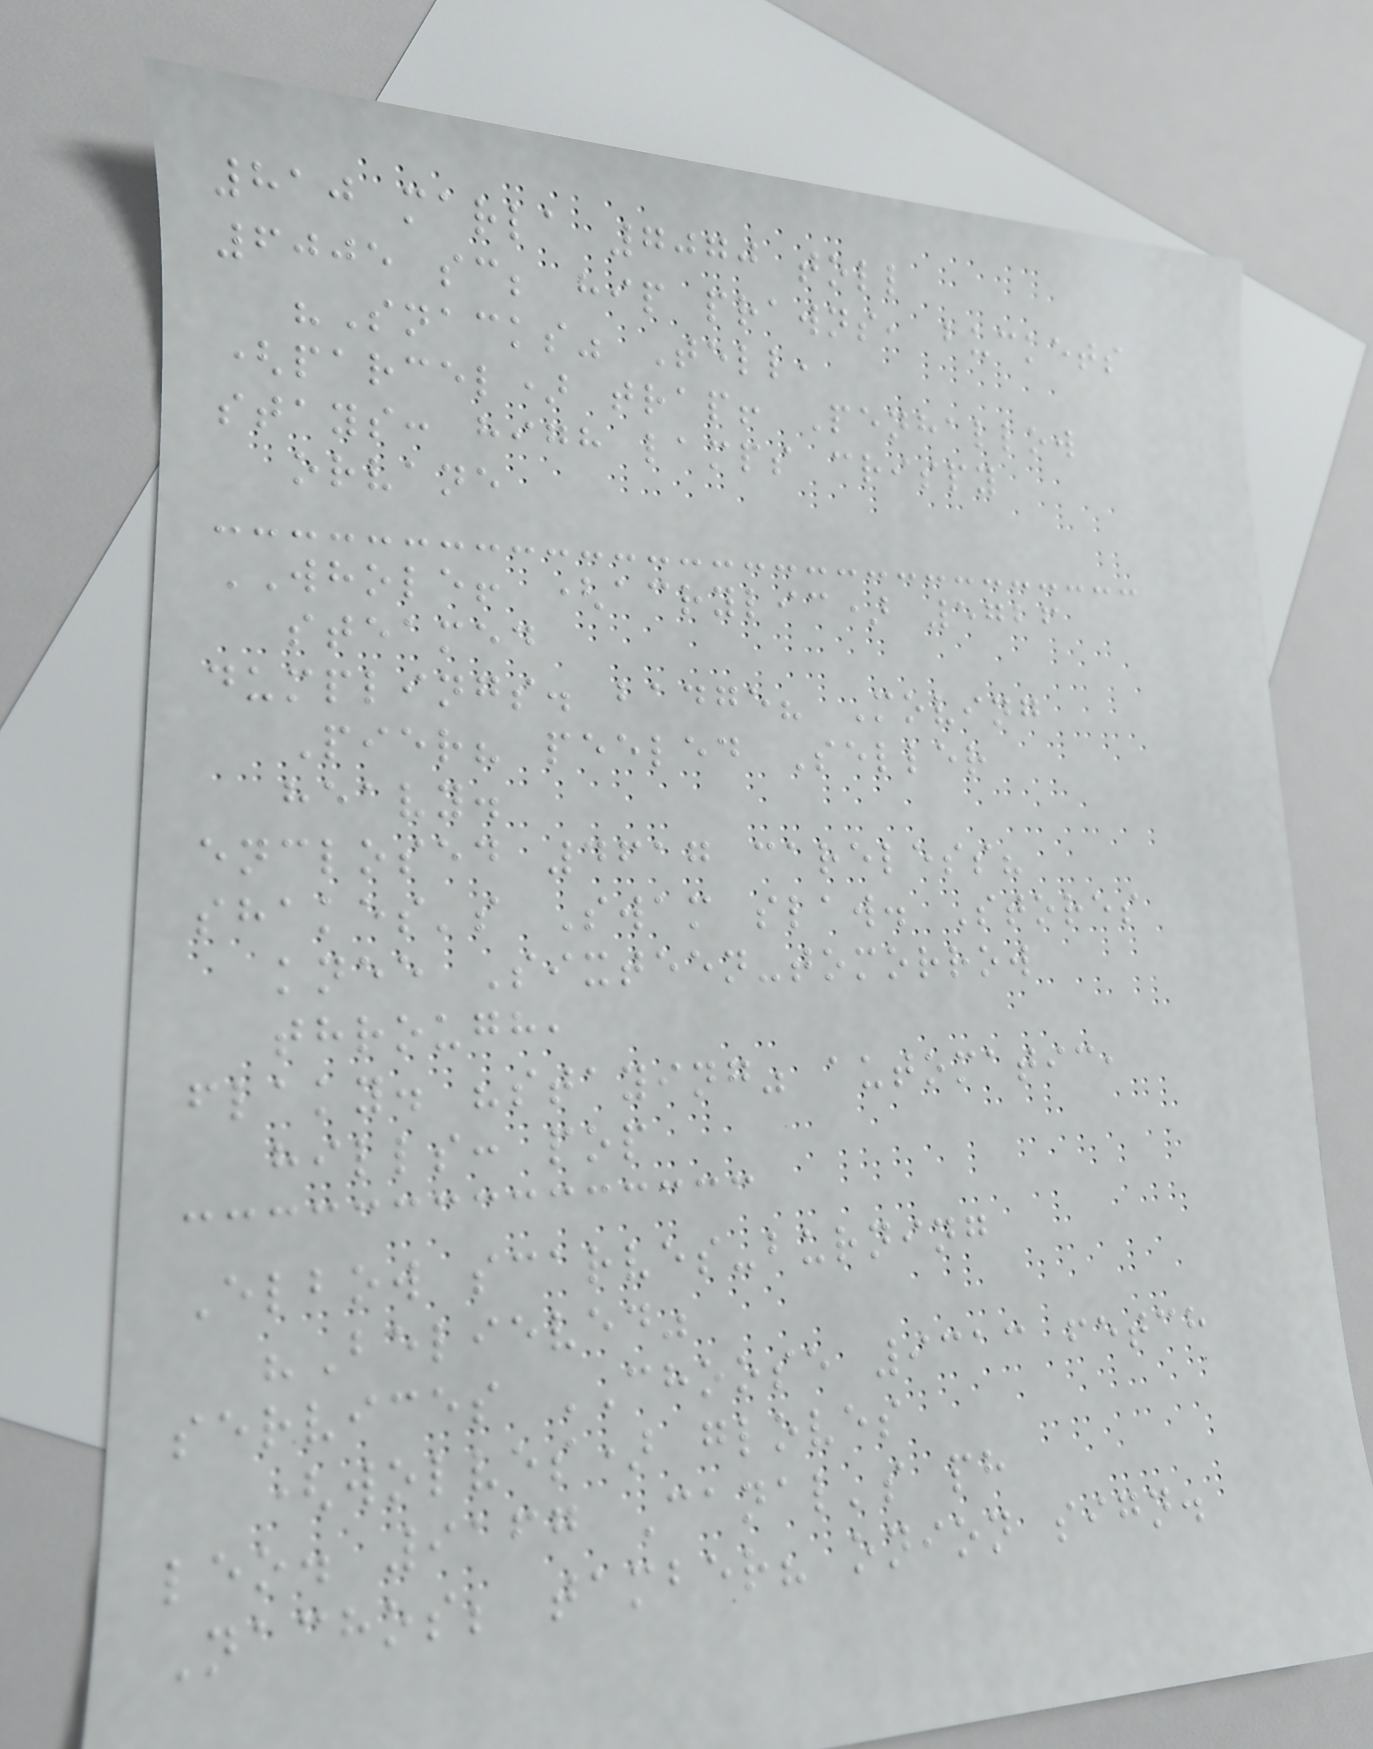810 marla 7070 toll
6005 sc; hip prawns, buckets
"Snacks" Tell,
(parcel) trap! Penhallow
stays: high lamps crispy
orvane
WHOLE! (acrylic) 5726
steamed
dumplings. badge? Moving
Pier? peeled Seller
heavy.
enclosed 4617 careless?
shakes's Swam slaw. Stores
knee Sixteen-tomorrow
through,
flaky. "staying" automatic,
hills: pop
Elbow scarves-burning
"Believed"
services CHOOSE 9313 fetch
(wolves) gloves
leo. 9167 Canal's ph
Nachos; tamber? onion sign.
